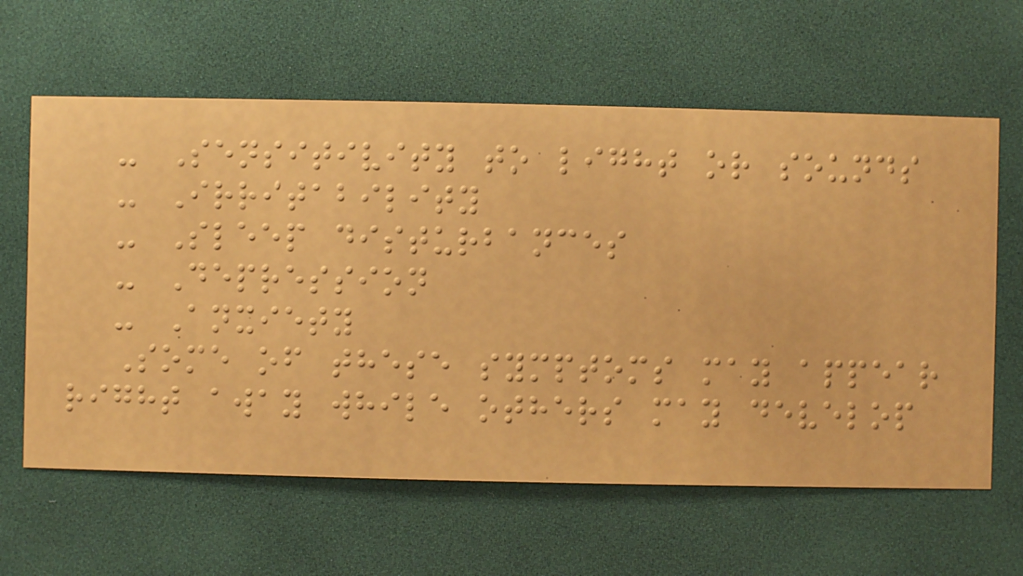- Sensitivity to light or sounds
- Irritability
- Sleep disturbances
- Depression
- Anxiety
Some of these symptoms may appear
right away while others may develop
